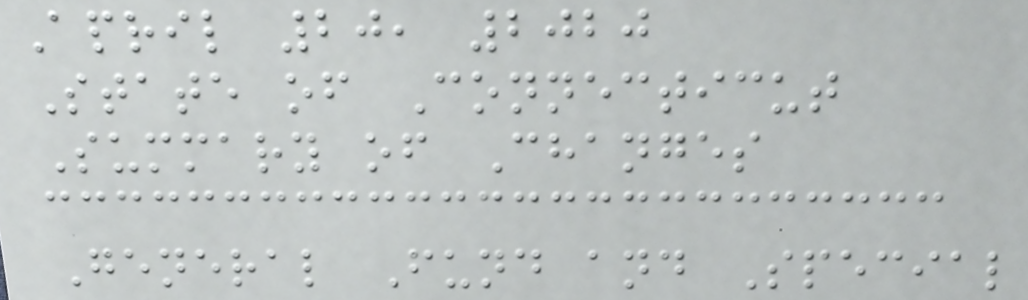April 20, 2020
State of Connecticut
Summary of Changes
General Fund and Special
